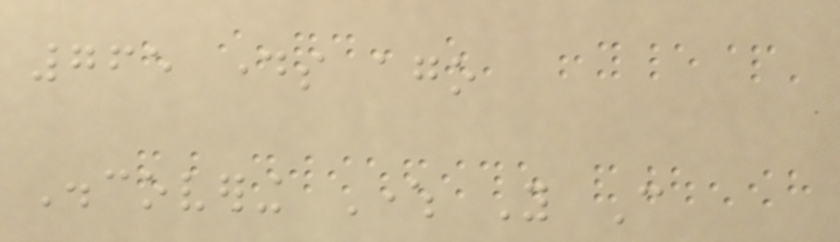765 days ago
Discovering Where You Can
